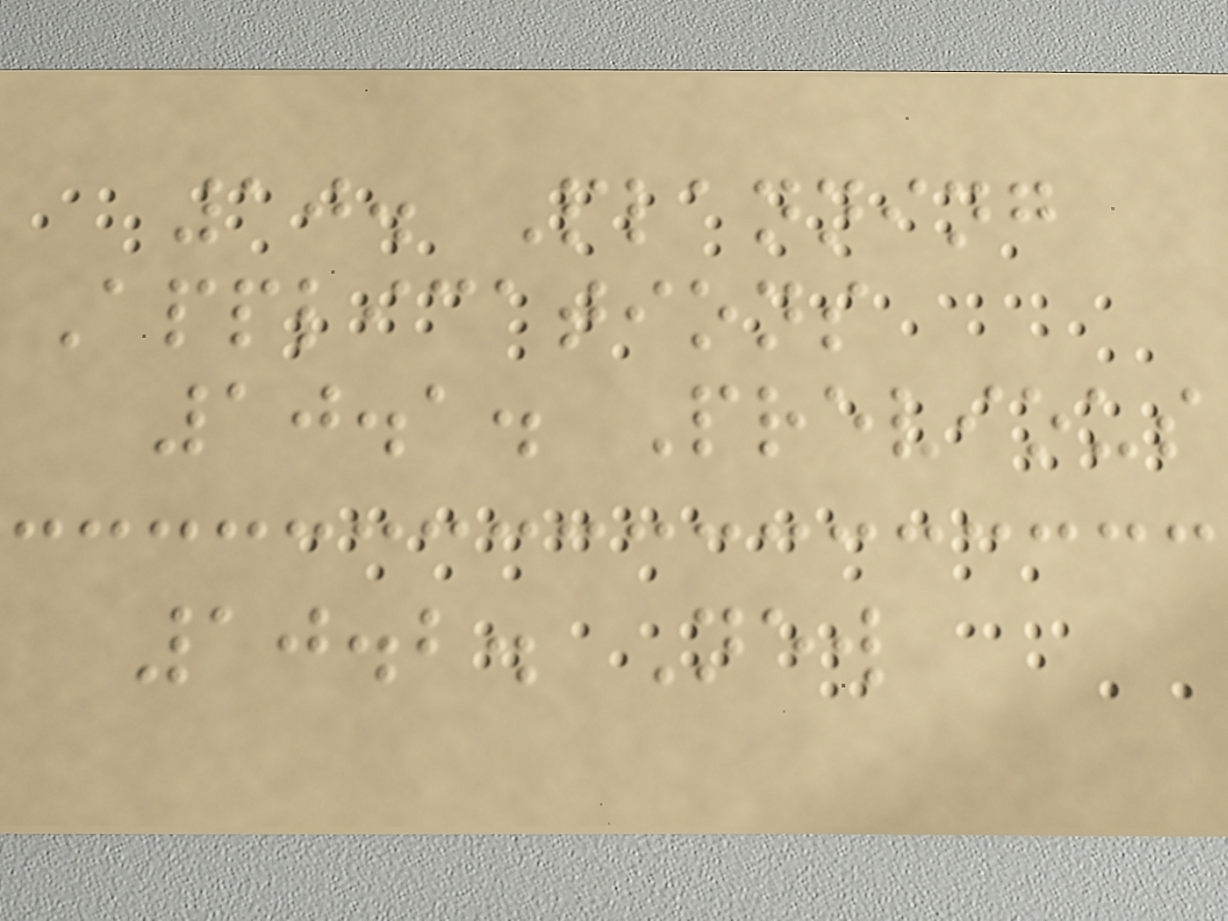10. Planning
Applications
10.1. Previous
10.2. New
